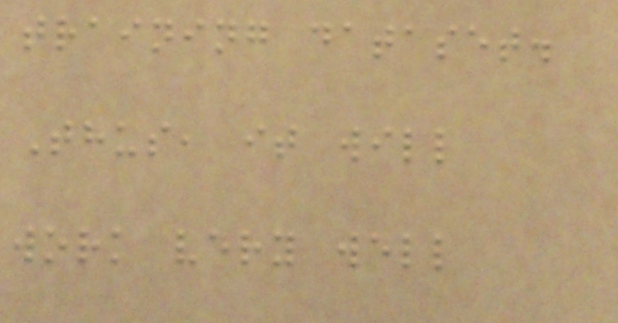training dataset.
Thus, it will
work very well
